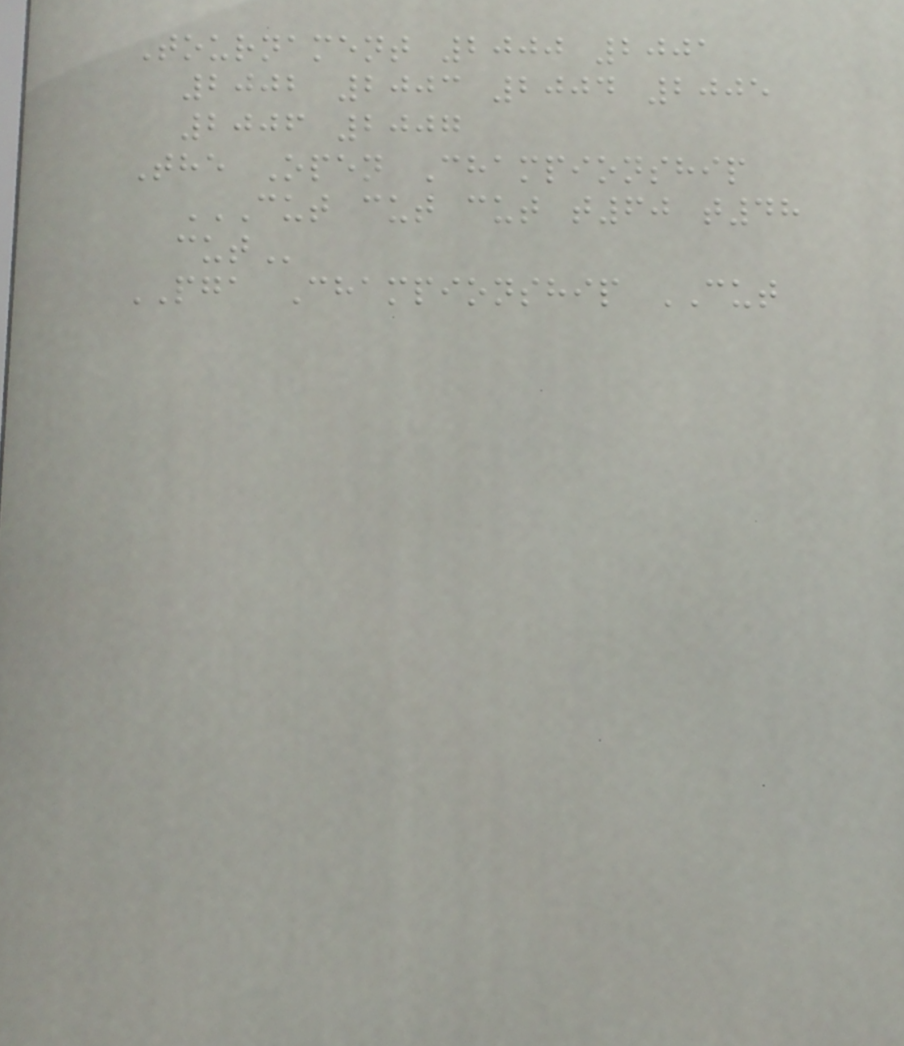Tournament 2000 2001
2002 2003 2004 2005
2006 2007
The Open Championship
CUT CUT CUT T60 T48
CUT
PGA Championship CUT
